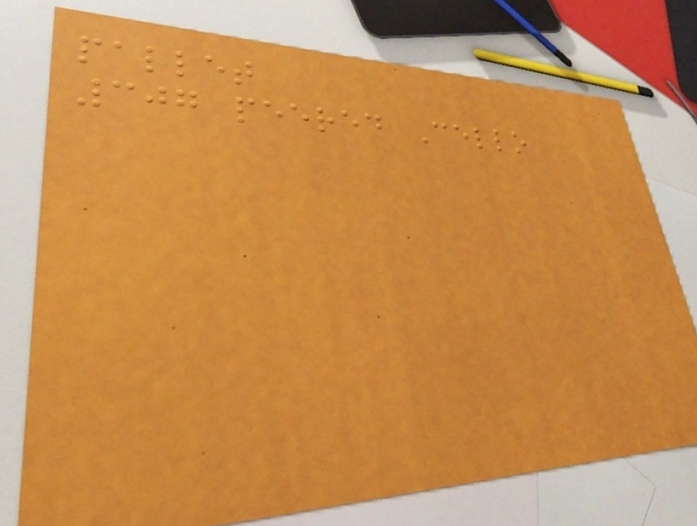pallet
307 peered Cello
